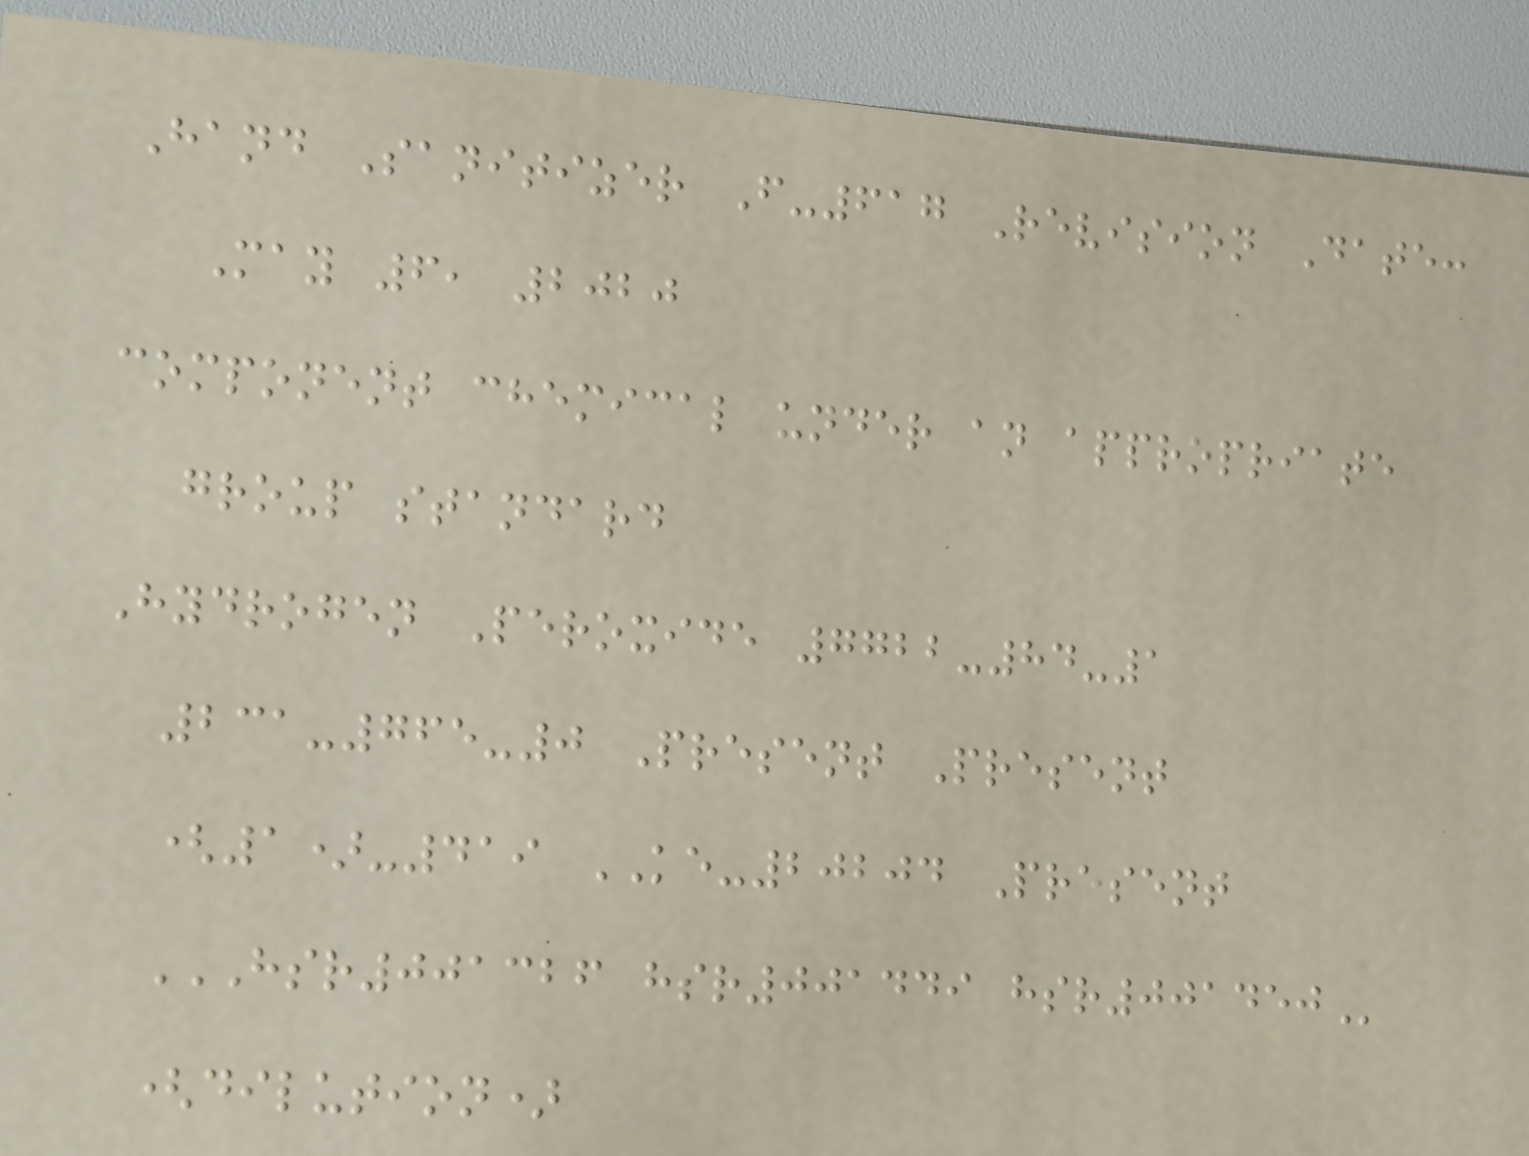Hand Sanitizer F-617 Revision Date:
May 6, 2020
component chemical under an appropriate
group standard
Hydrogen Peroxide 7722-84-1
231-765-0 Present Present
(1)-419 KE-20204 Present
HSR001326 HSR001449 HSR001450
(dilution)
